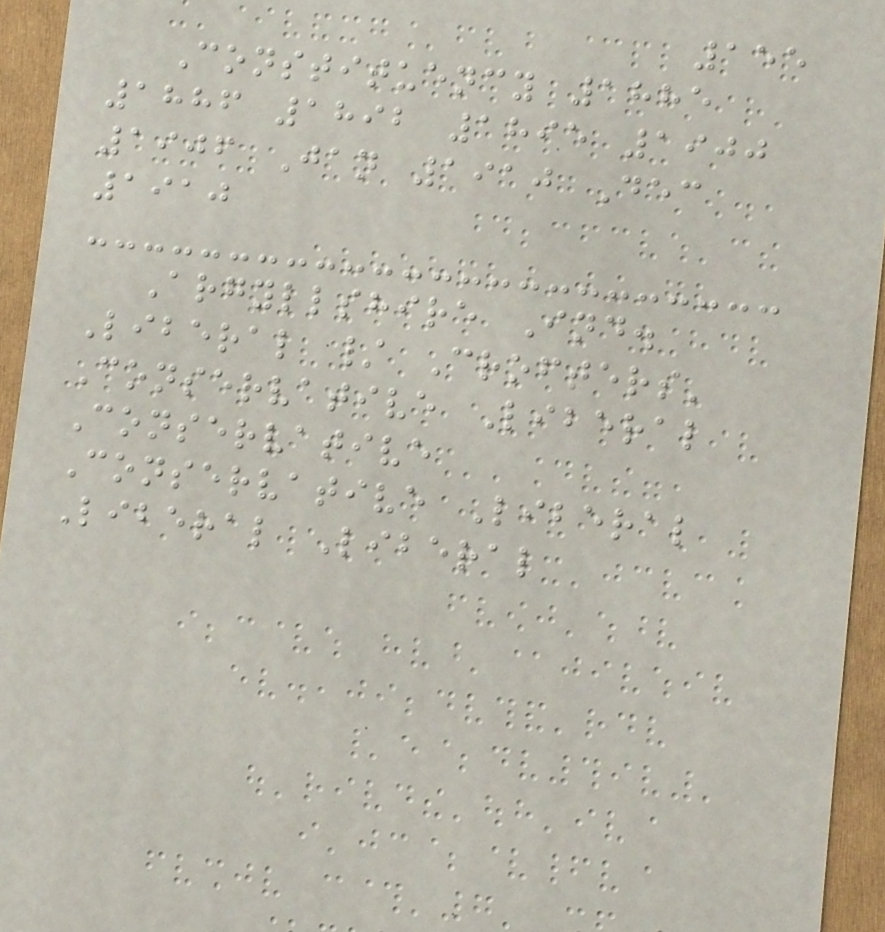155
Constituency 1885
1886 1892 1895 1900
1906 Jan 1910 Dec
1910
Argyllshire Ind.
Liberal / Crofters'
Conservative Liberal
Conservative
Conservative Liberal
Liberal Liberal
